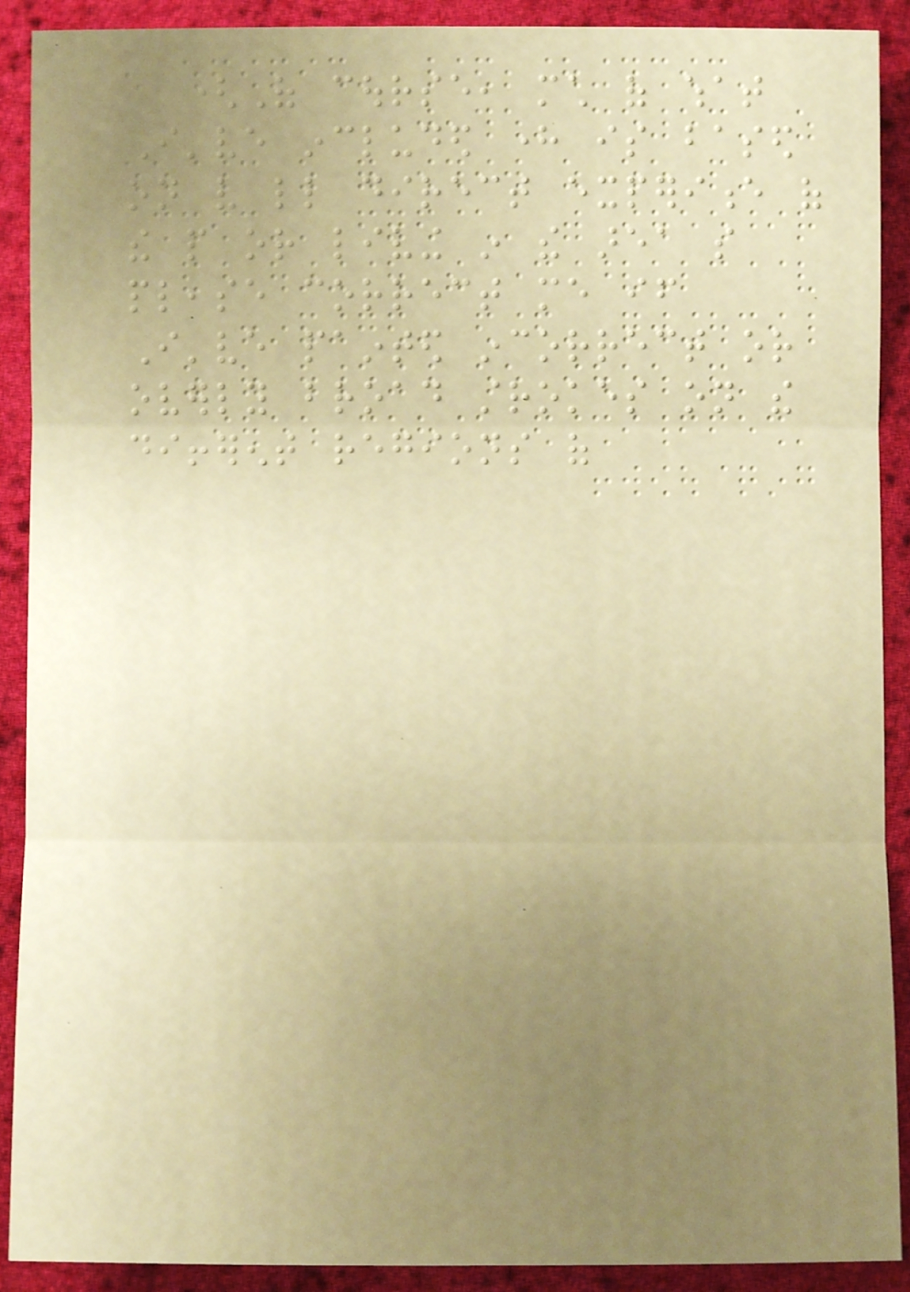(Of course, much of what
I've included here is based
on very little direct experience of
the people or living in the area so
please correct me if
I've painted incorrect or
overly broad strokes on the
different regions of
